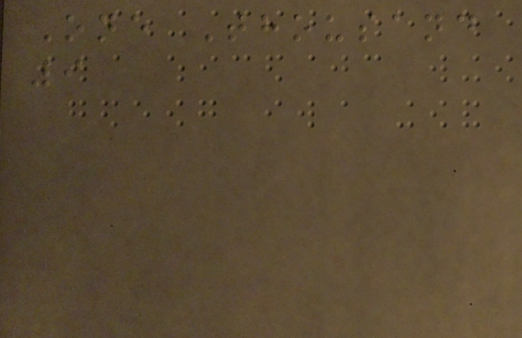One Thousand
9
